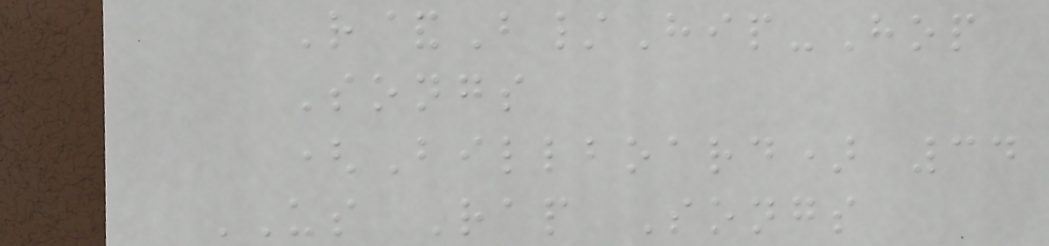R&B/Hip-Hop
Songs
(Billboard) 34
US Rap Songs
